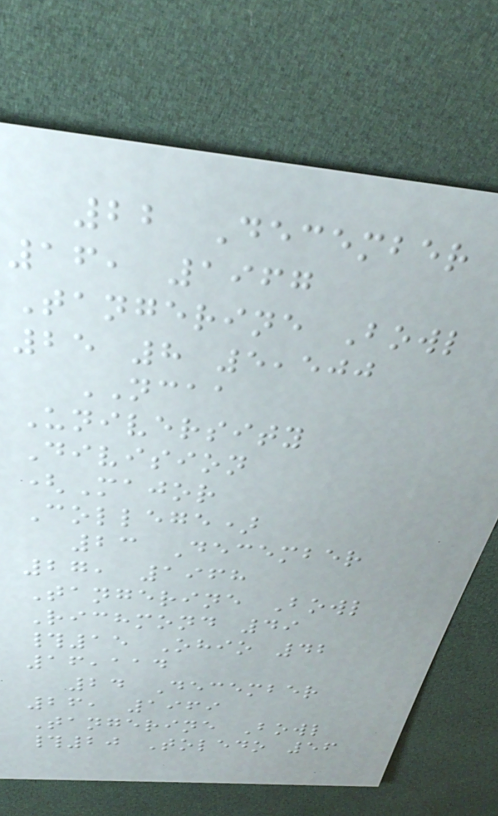22 December
16, 1967
Tangerine Bowl
25 8 5,500
NCAA
University
Division
(Major
College)
23 December
27, 1968
Tangerine Bowl
Richmond 49
#15 Ohio 42
16,114
24 December
26, 1969
Tangerine Bowl
#20 Toledo 56
